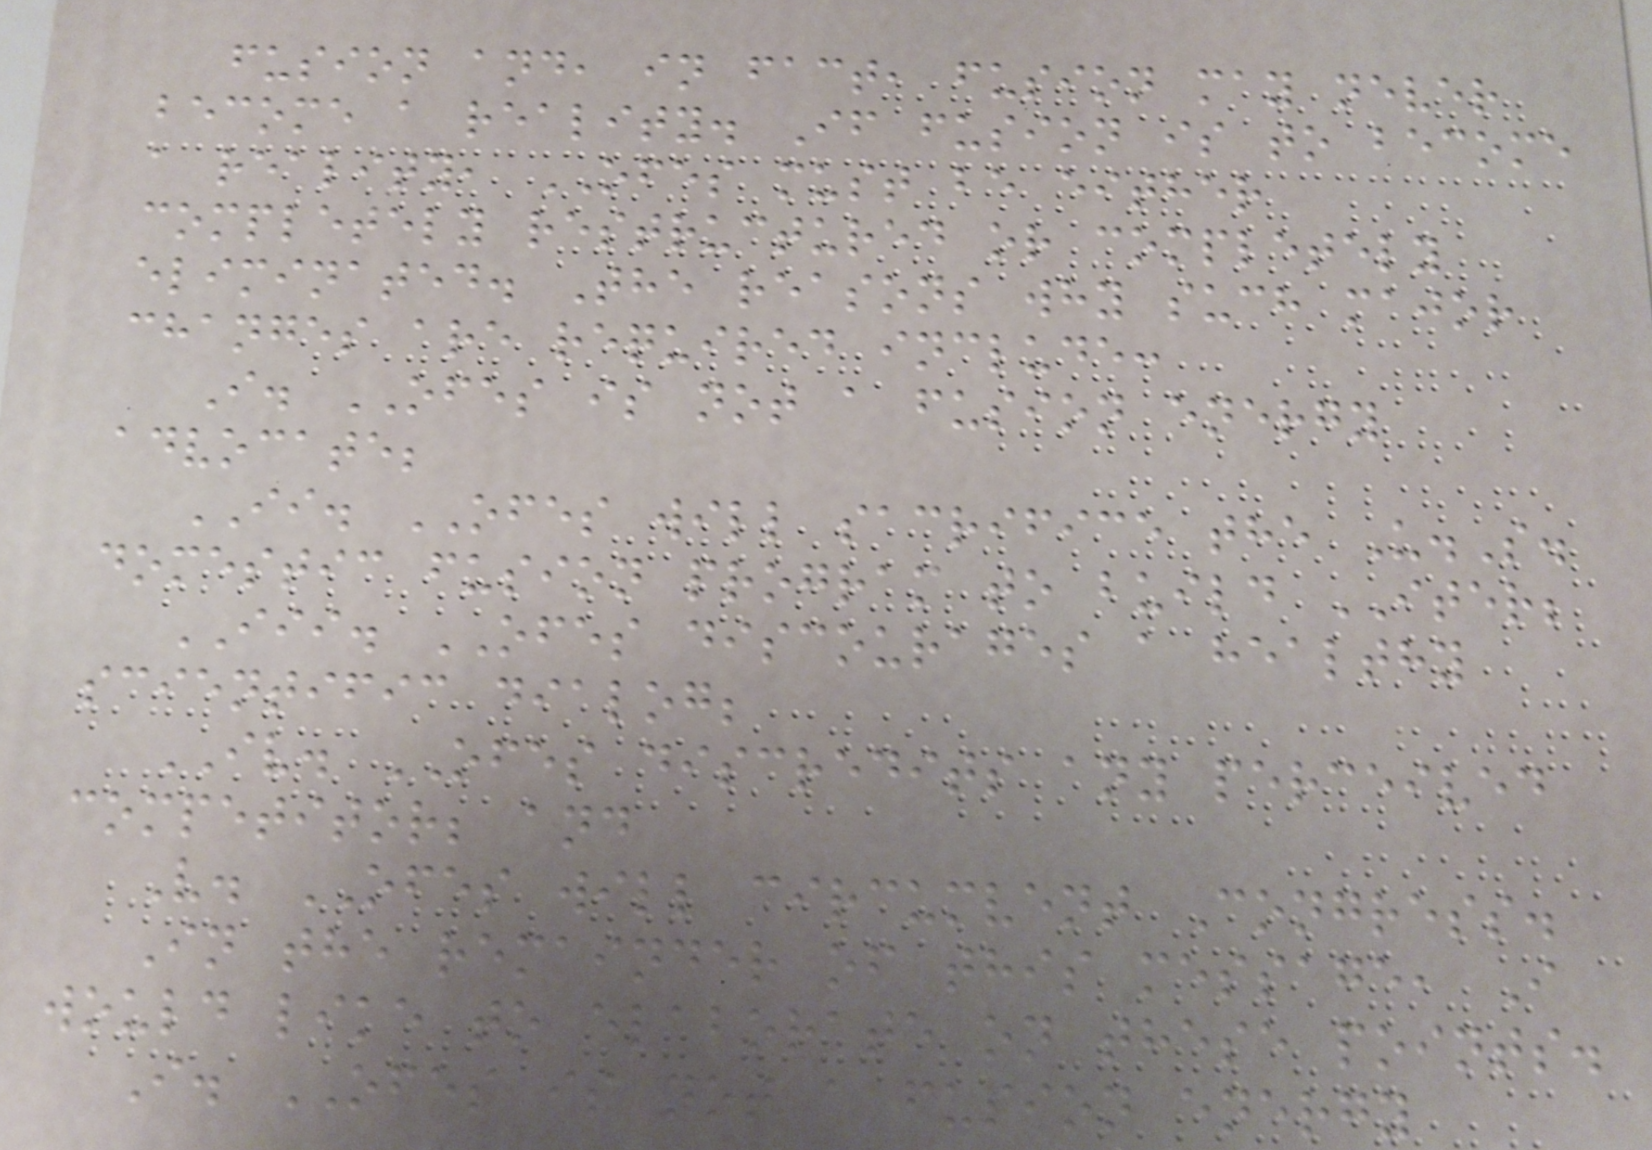fusion and, in fact, fusion may never
become a reality. If fusion is to become
a reality, OFES must be either
completely restructured or completely
eliminated. The reasons why such major
changes are required include:
I. OFES is not a fusion energy
advocate;
II. OFES will sacrifice the U.S.
domestic fusion program to build ITER;
III. OFES discourages a healthy
scientific dialog;
IV. OFES discredits any perceived
competitor; and
V. OFES will circumvent Congress.
In the remainder of this message, I
would like to elaborate on these points.
I. OFES is not a fusion energy
